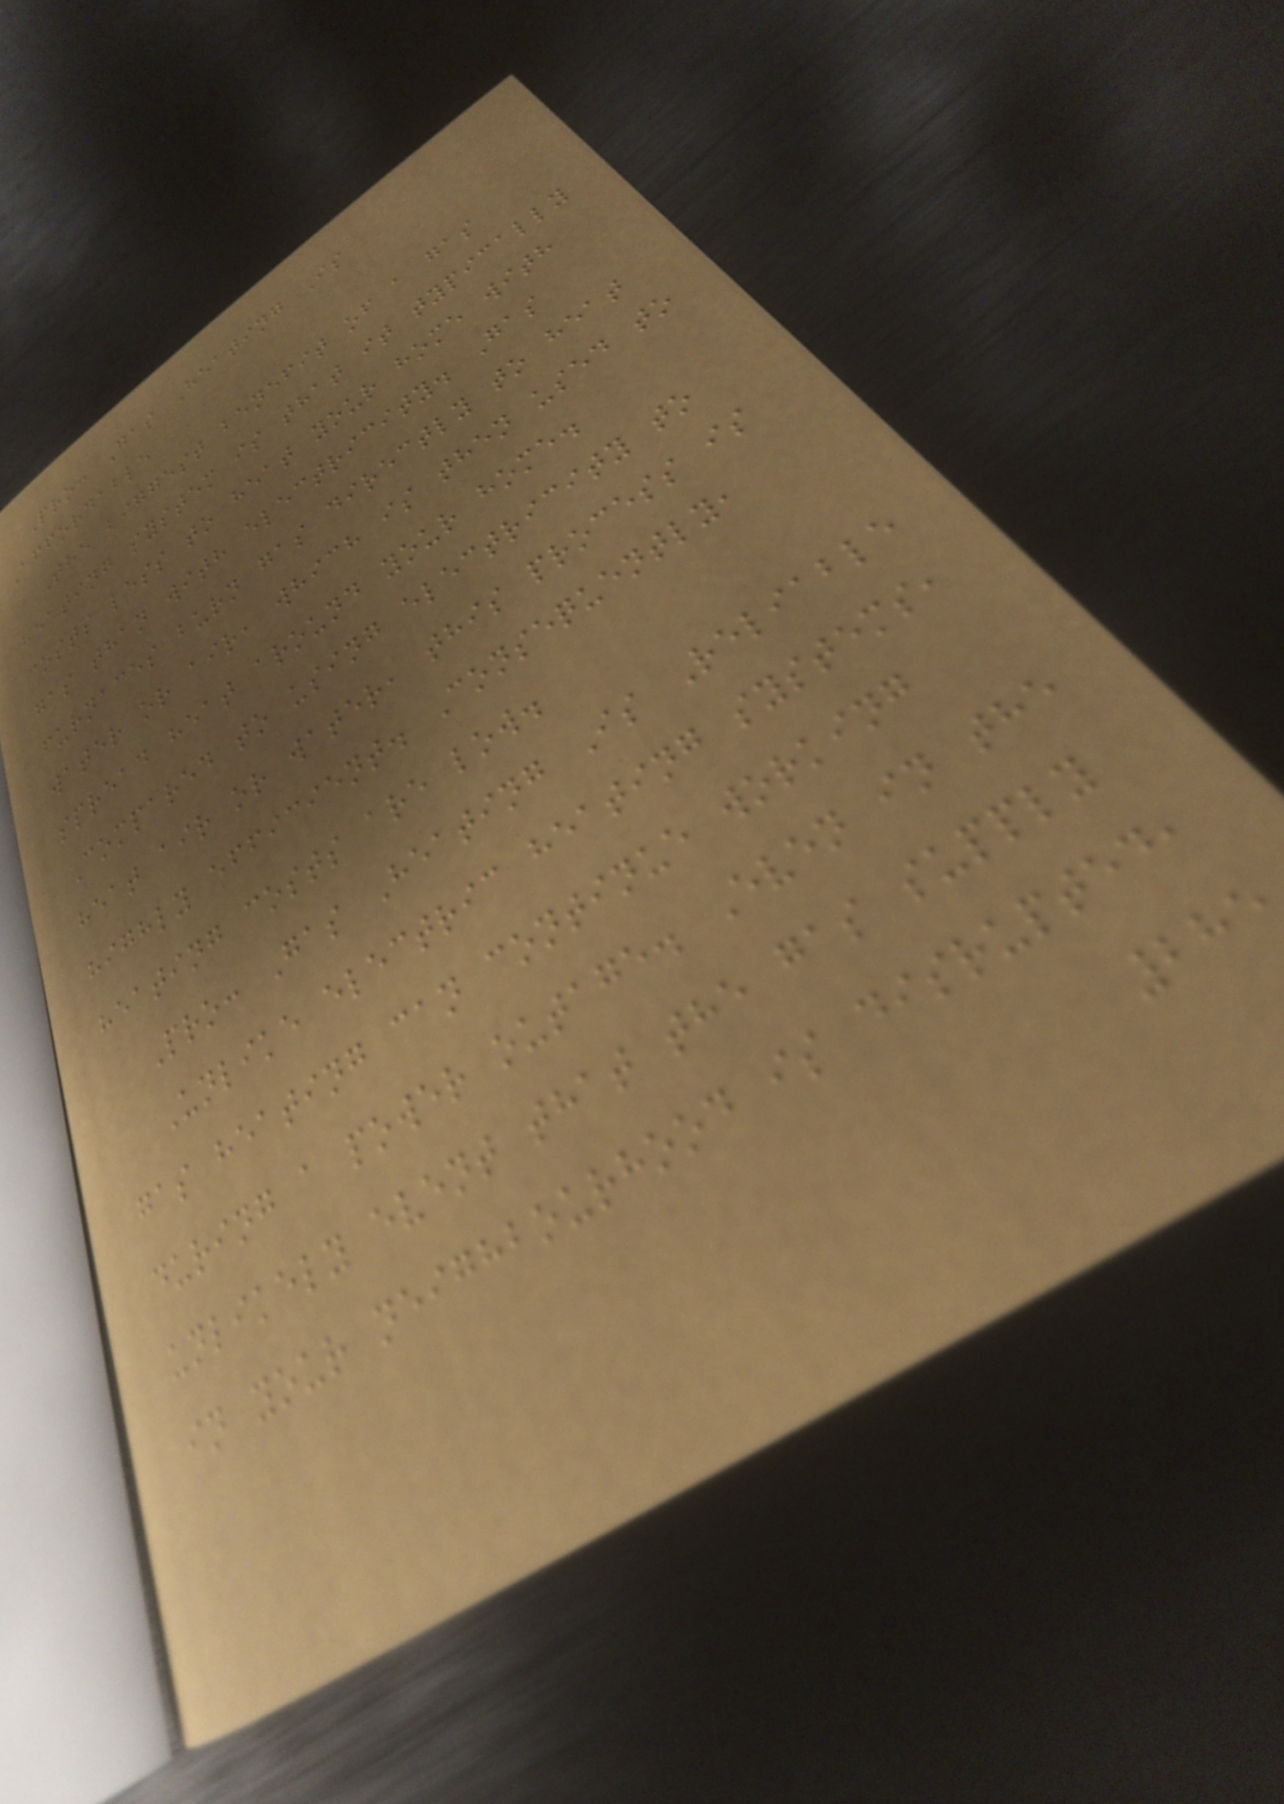Pro: Gas Heating Is
Affordable
The biggest benefit of a gas
heating system is that it typically
costs less to heat your home with
gas than with electricity. Gas
furnaces burn gas directly to heat
water or air, which is then used to
spread heat around your home.
Compared to using electricity to
heat air or water, this process is
highly efficient. Consequently,
heating costs are low.
Pro: Gas Heating Is Reliable
Unlike electric heating systems,
gas heating can continue working
during a power outage. Even in the
unlikely event that the gas supply
in your neighbourhood is disrupted,
285
